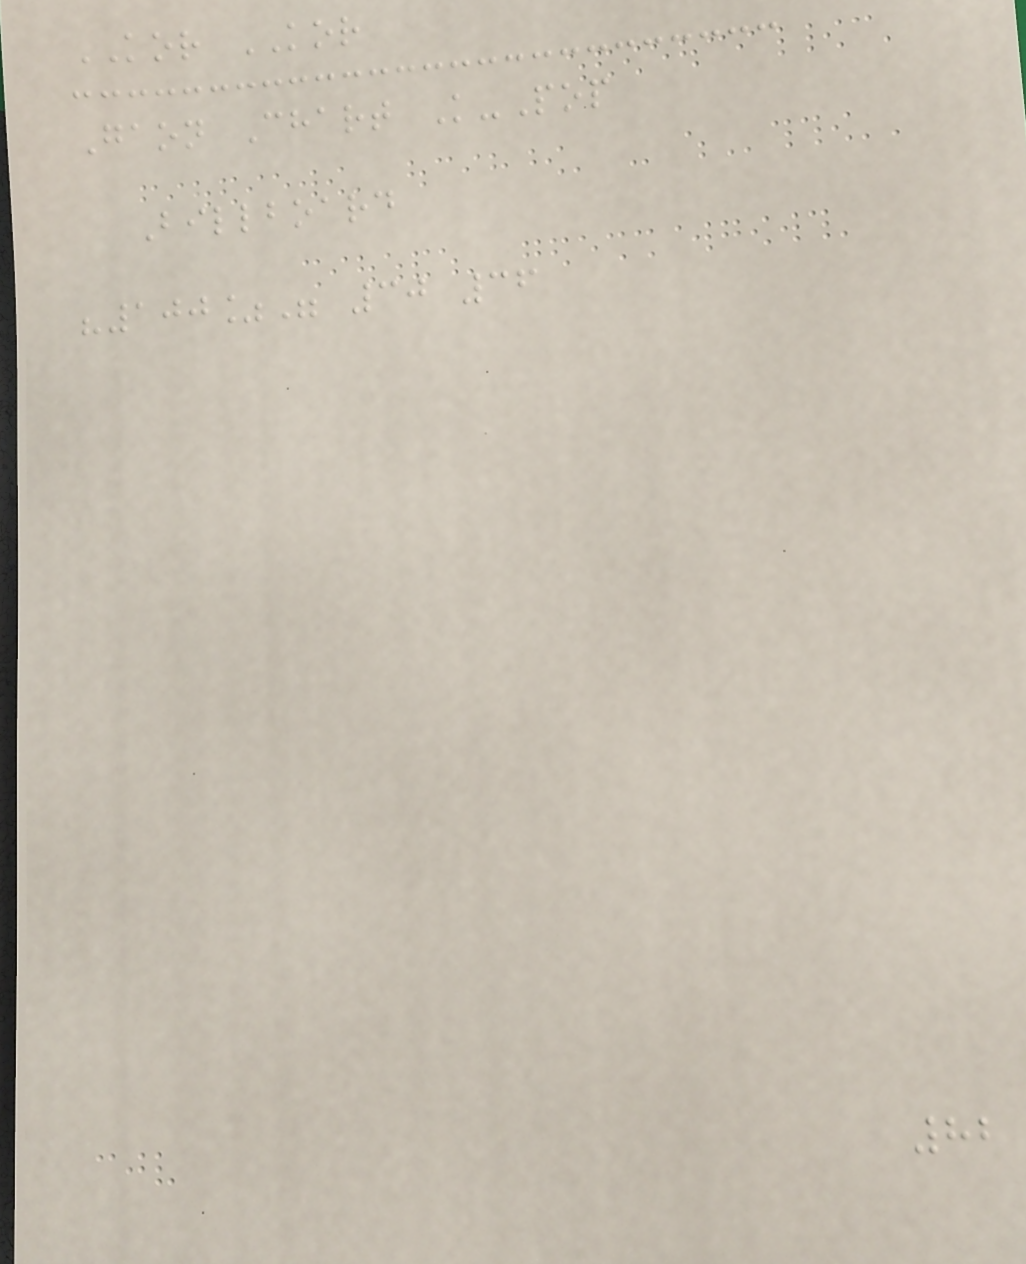KOR KOR
Gaon Chart K-Pop
Billboard
"100%" 30 36
82
